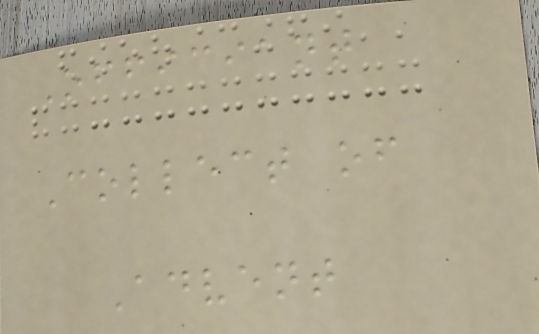Officiant
Collect of
Advent
